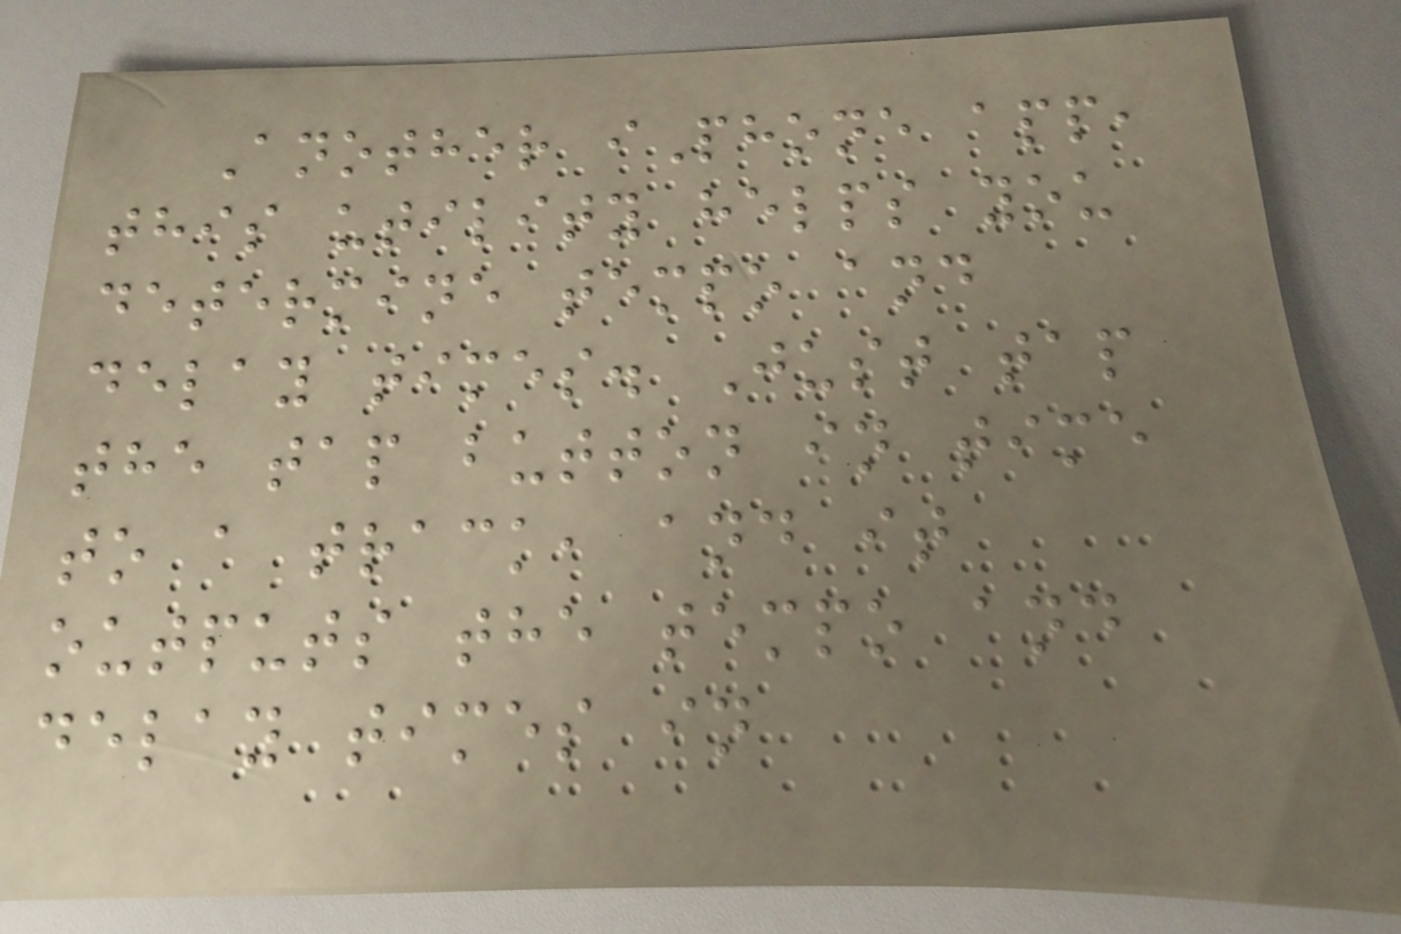Another iPhone app,
this utility helps you
determine tempo and
delay times. Just tap
the tap button in time
to a track, and it
outputs the tempo and
delay times in
